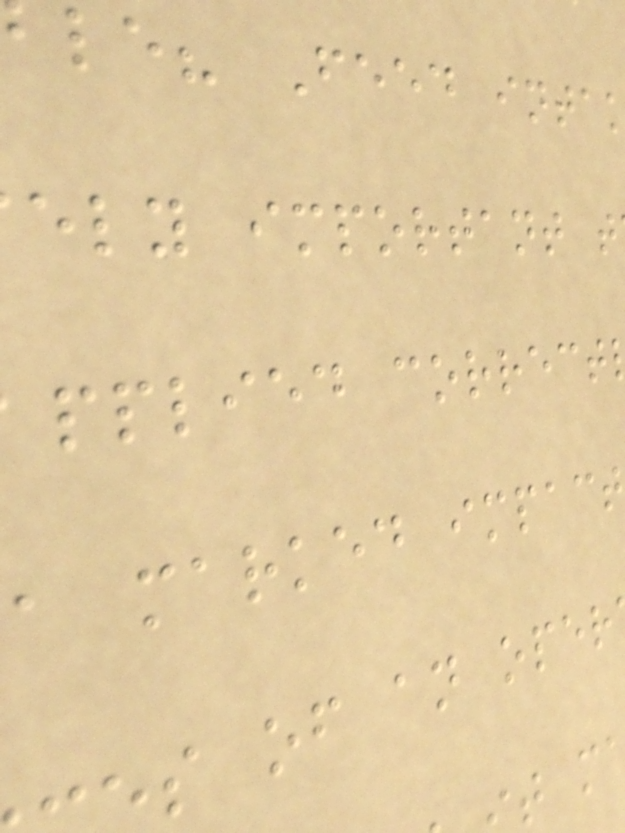le? Feed inta
ely important t
pplied correct
a marked impact
s of an oper
